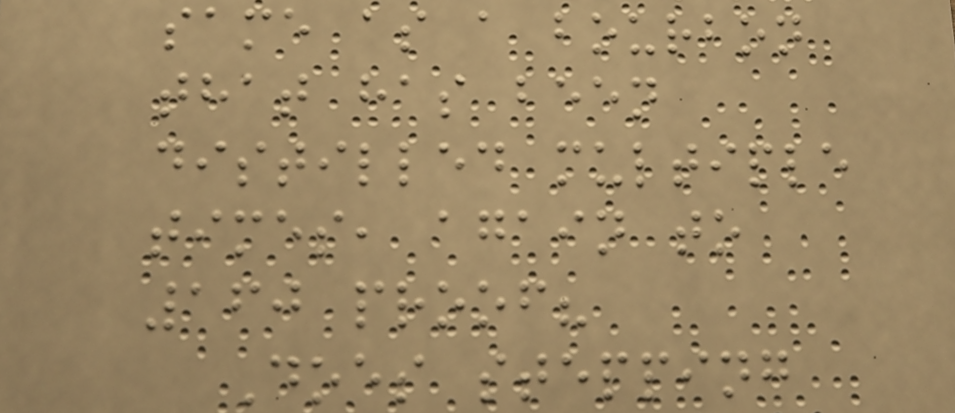same as a bourbon
that has been
distilled multiple
times, again to
160 proof?
Does stepping
